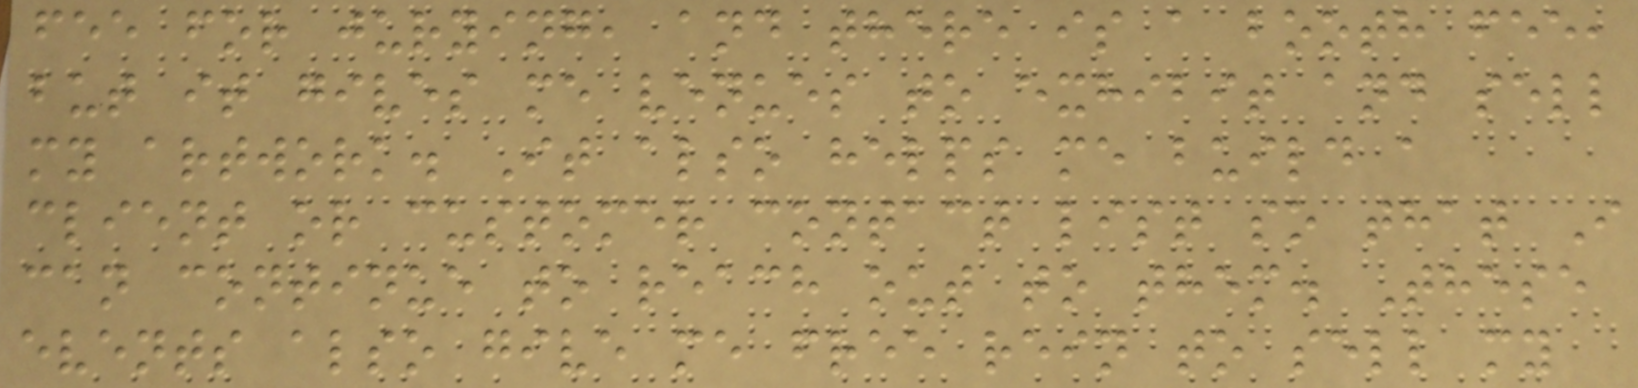fee for jurying, and there is a booth fee,
but it gives me venues to exhibit and sell
my artwork. It also helps me build a
client or customer contact list so that I
can continue to reach out to them. These
events also give me free rein to sell my
